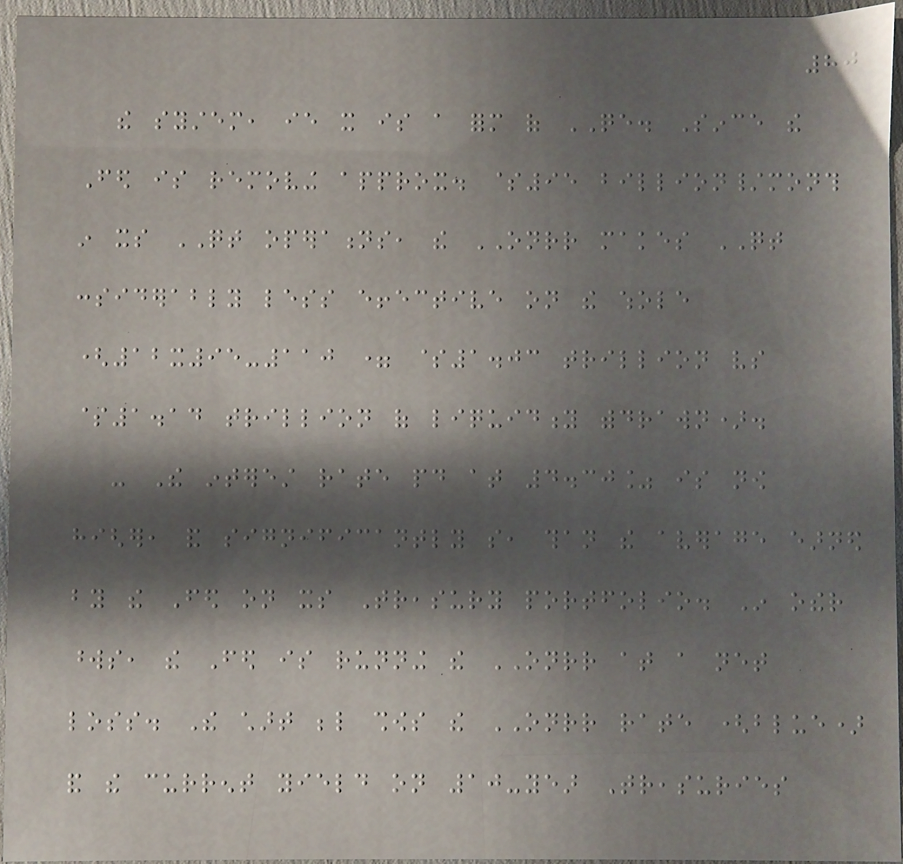80
the system, ie it is a form of QE. Since the
Fed is removing approx. $95 billion/month
in its QT operations, the ONRR makes QT
considerably less effective on the whole
(12x95-110 = $1.03 trillion vs
$1.14 trillion of liquidity withdrawn).
- The interest rate paid at 4.30% is now
higher, and significantly so, than the average earned
by the Fed on its Treasury portfolio. In other
words, the Fed is running the ONRR at a net
loss. The chart below shows the ONRR rate (blue)
and the current yield on 10-year Treasuries
